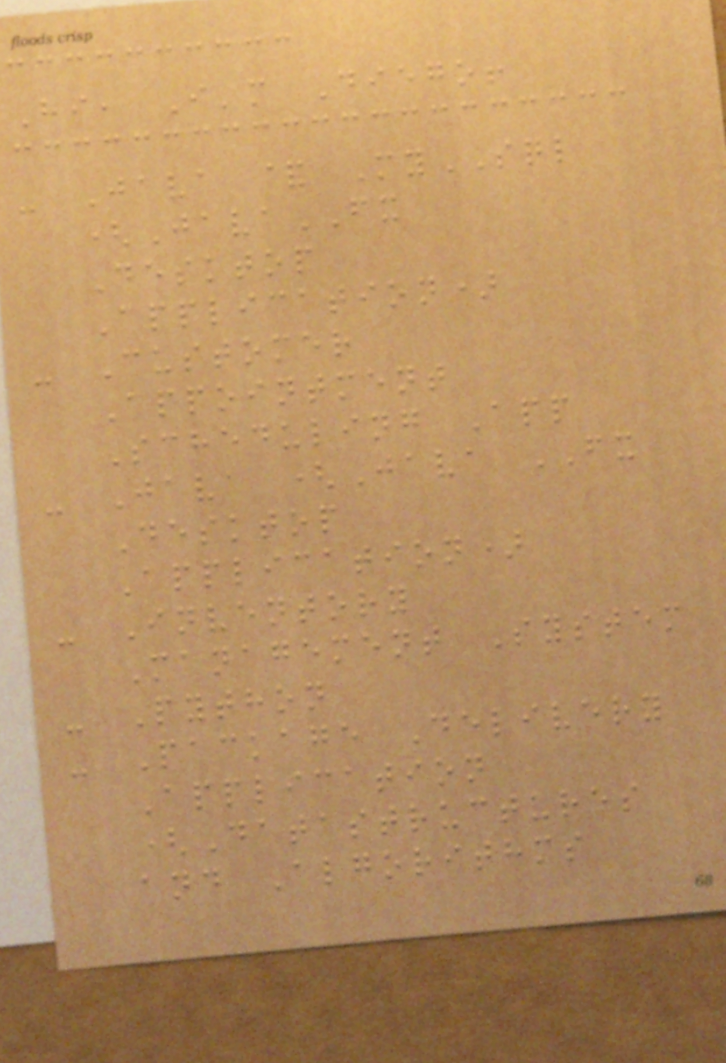Hi, I'm Diego!
- Java & MySQL
(JavaFX
Desktop
Application)
- Customer
Appointment
Scheduling App
- Java (Java FX
Desktop
Application)
- Inventory
Management System
- Python
- Package Delivery
Application
(Datastructures
and Algorithms
